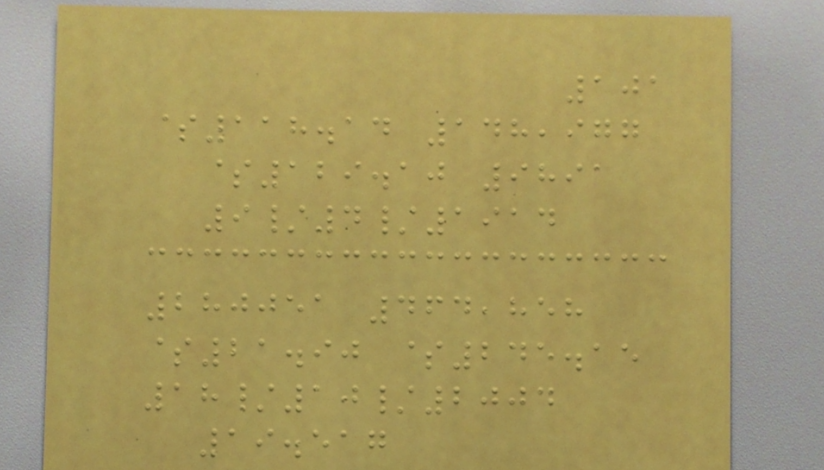101
$118.14 148,977
$129.10 9891
9/4/1914
280051 464,858
$21.90 $245.15
18/10/2004
19.517
